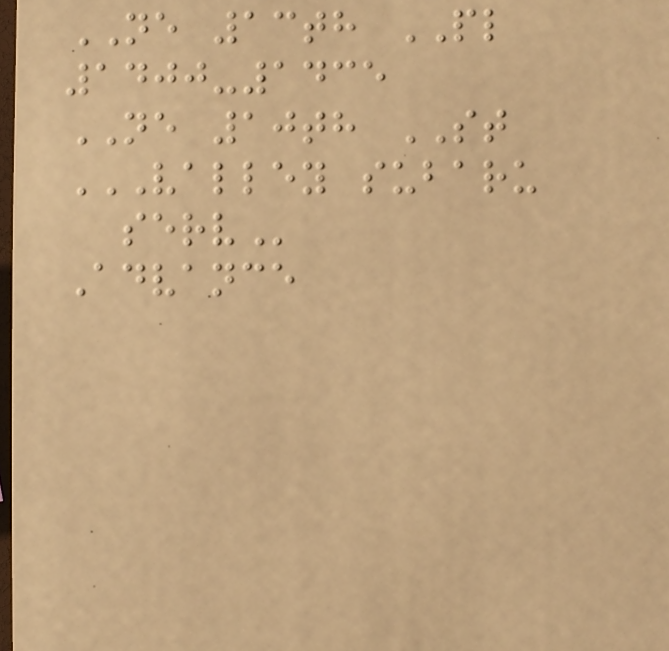NE 13th PL
1400-1435
NE 10th ST
VALLEY SUBARU
SERV
Advance
